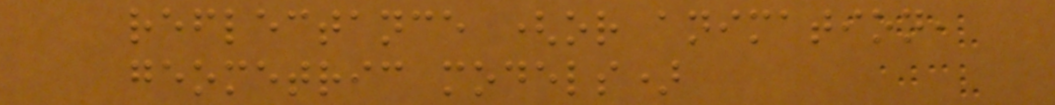reflectance (or animation,
geometric models)
